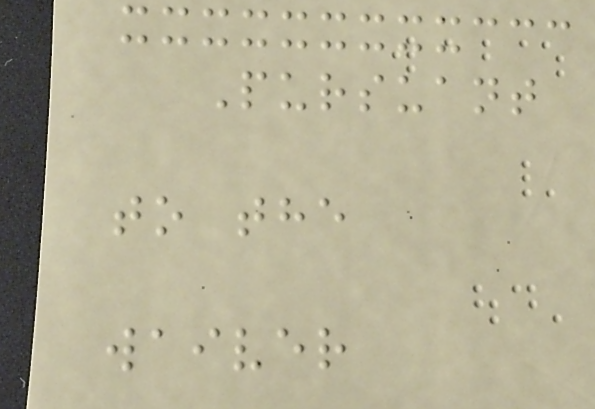Pursuant
to the
waiver
